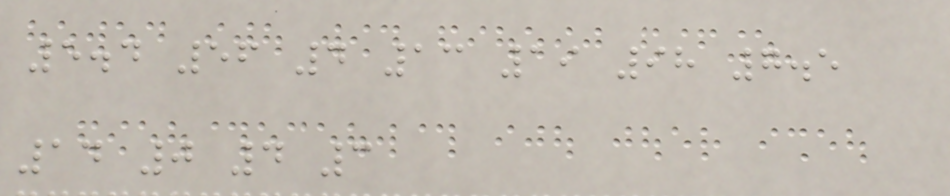5.4 56 4 13 19 98 7.5
14 0 4 3
